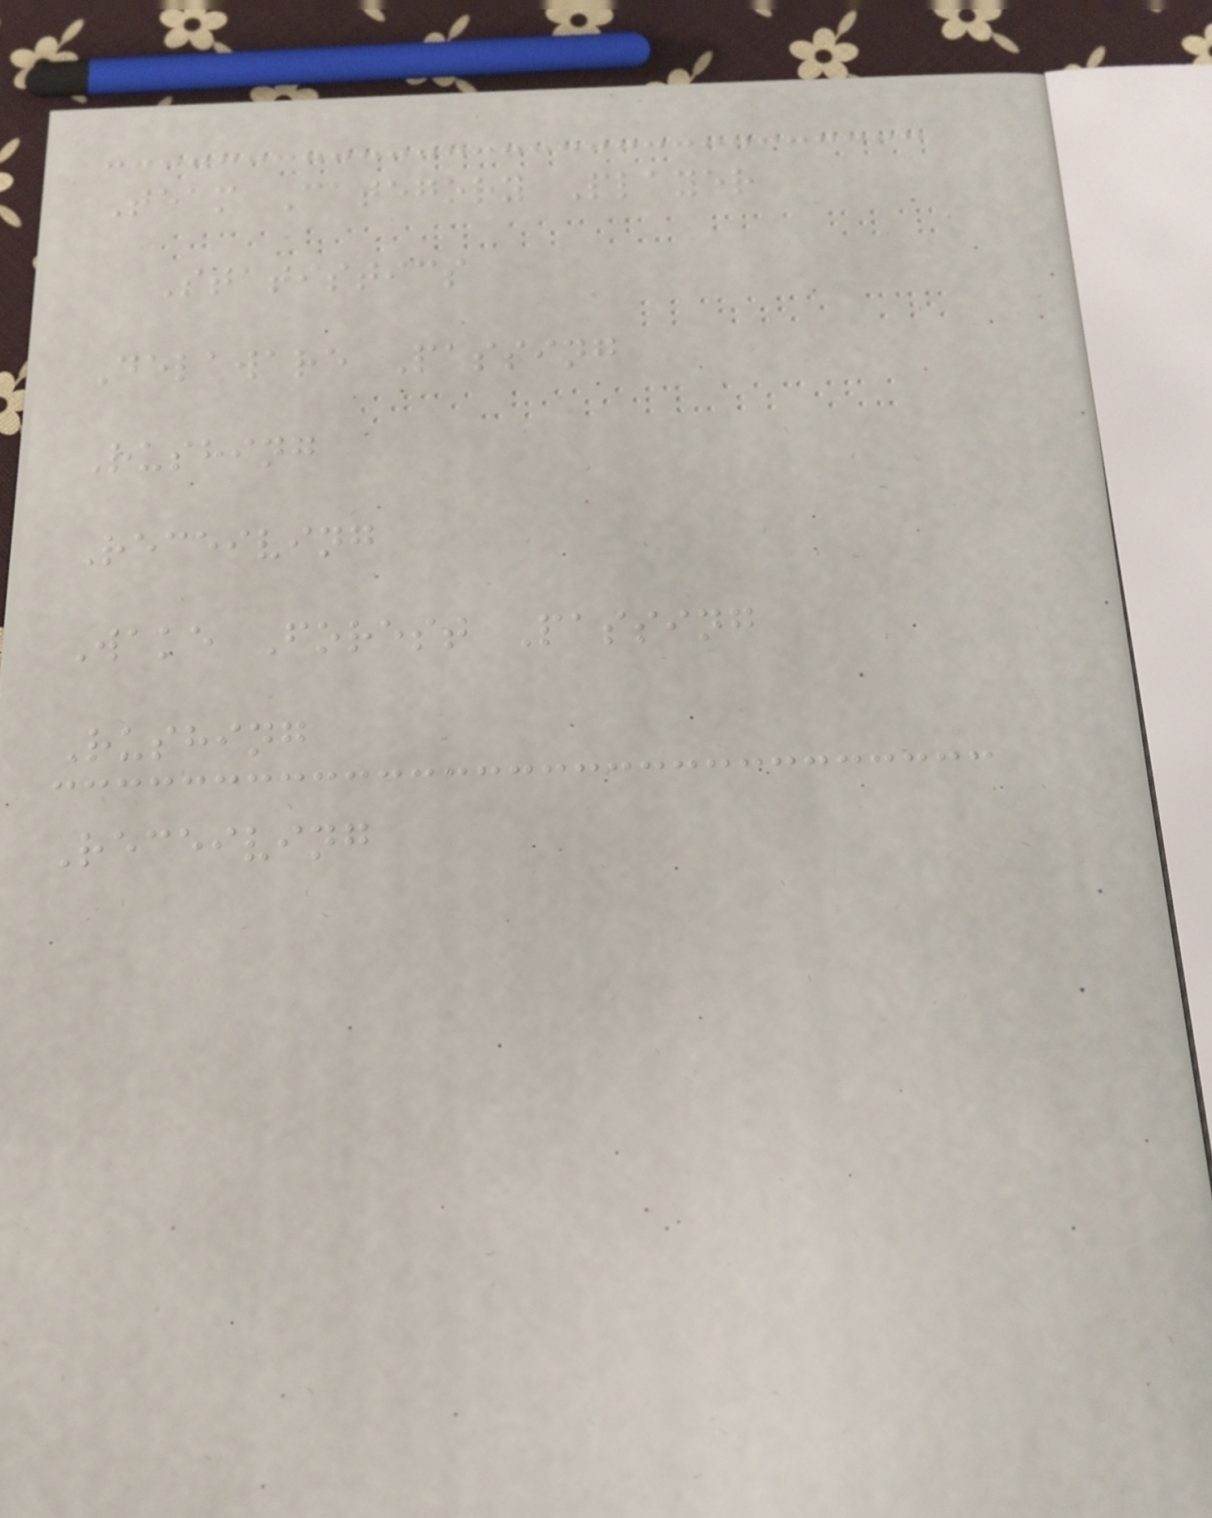Team Category Player
Statistics
Delaware Passing
Rushing
Receiving
Wake Forest Passing
Rushing
Receiving
